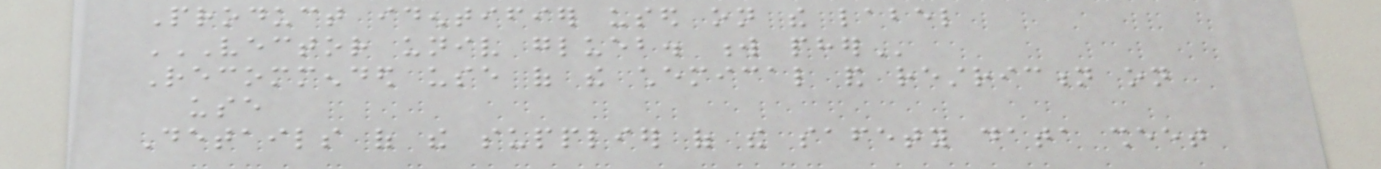Product identifier used on the label
VECTOR UNIV GLUEB. W PHER
Recommended use of the chemical and restriction on
use
Details of the supplier of the safety data sheet
